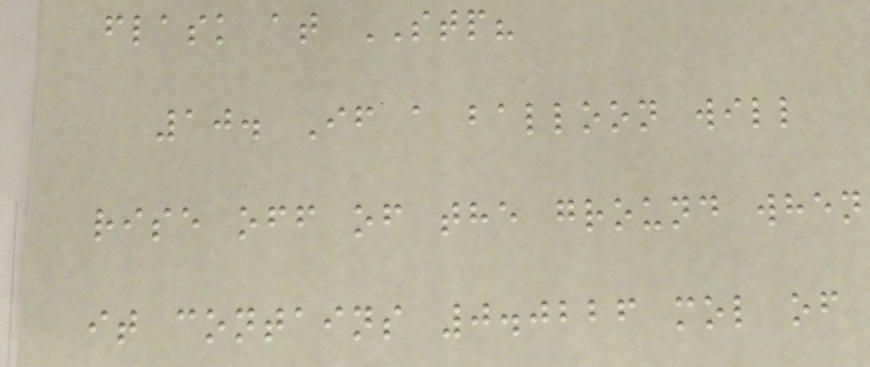flask at STP?
10. If a balloon will
rise off of the ground when
it contains 0.0226 mol of
